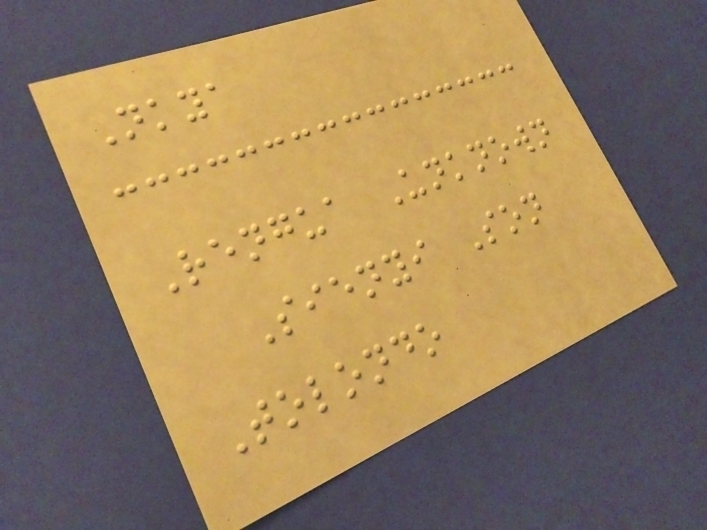Nkya
Rengua Unknown
Sienyi Son
Tolondo
